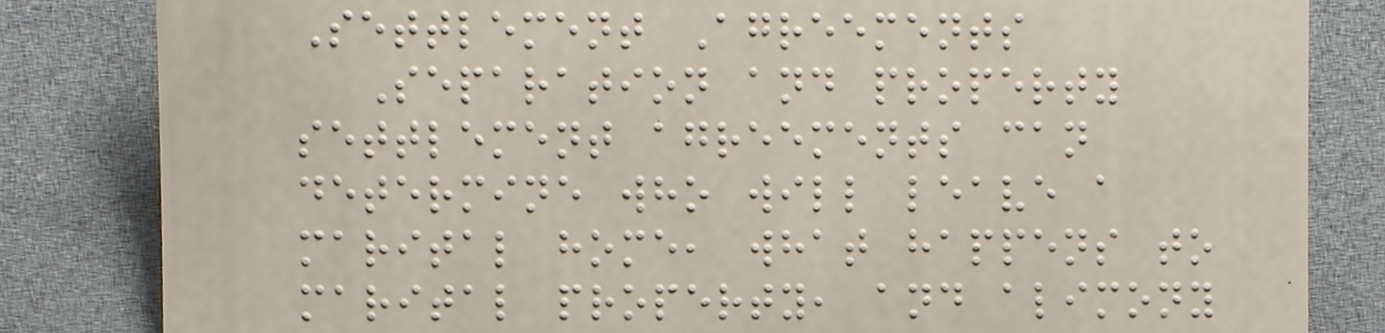Settlement Agreements
Separation and property
settlement agreements can
determine who will leave a
marital home, what happens to
marital property, and alimony
